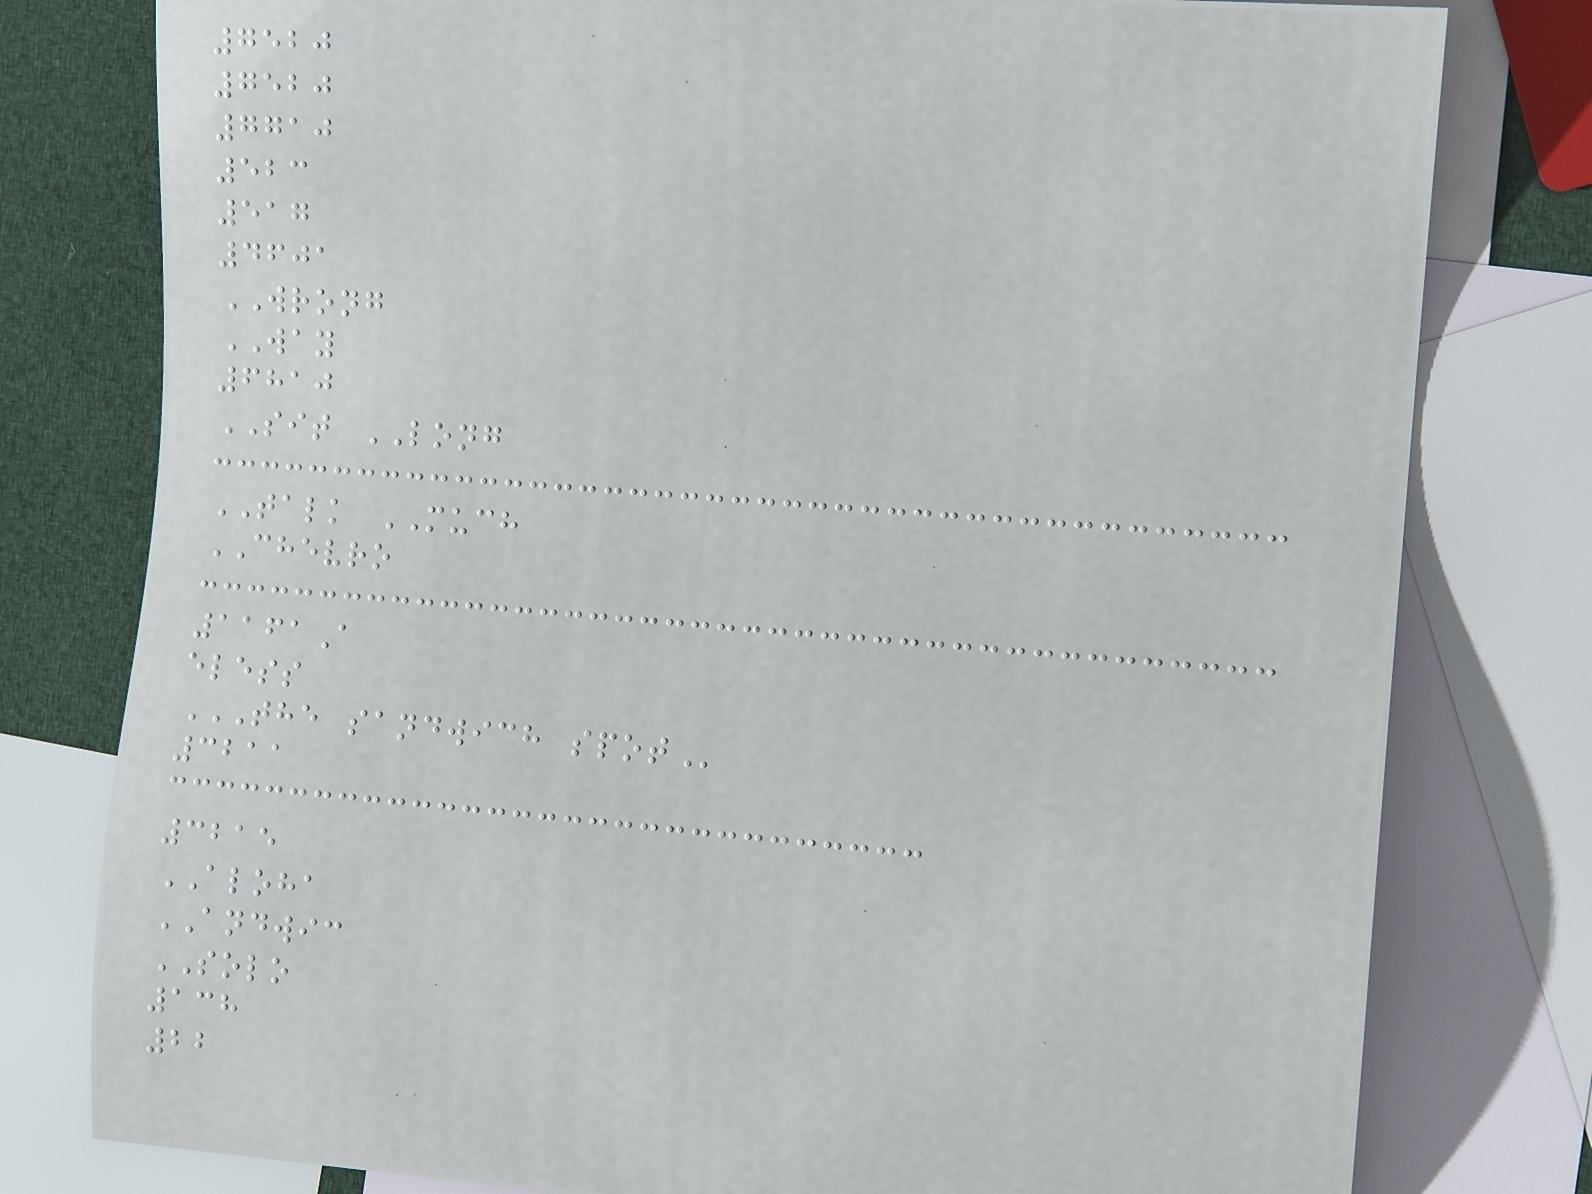7520
7520
7710
523
517
4601
WRONG
WAY
6810
SIT LONG
TALK MUCH
CHEVRO
1161A
eless
THE SANDWICH SPOT
3211
3215
ALOHA
ANDWIC
SOLO
138
22
